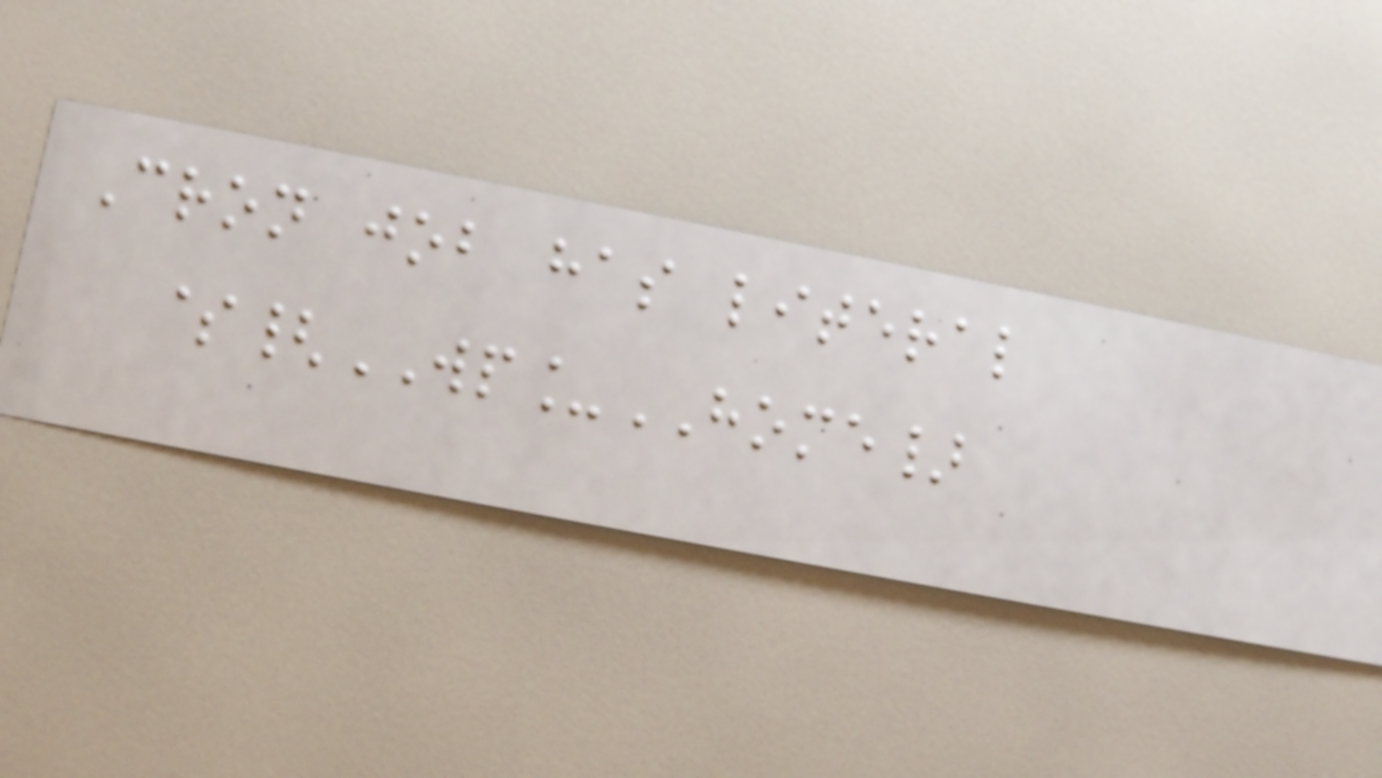Cron job has literal
${WP_HOME}
